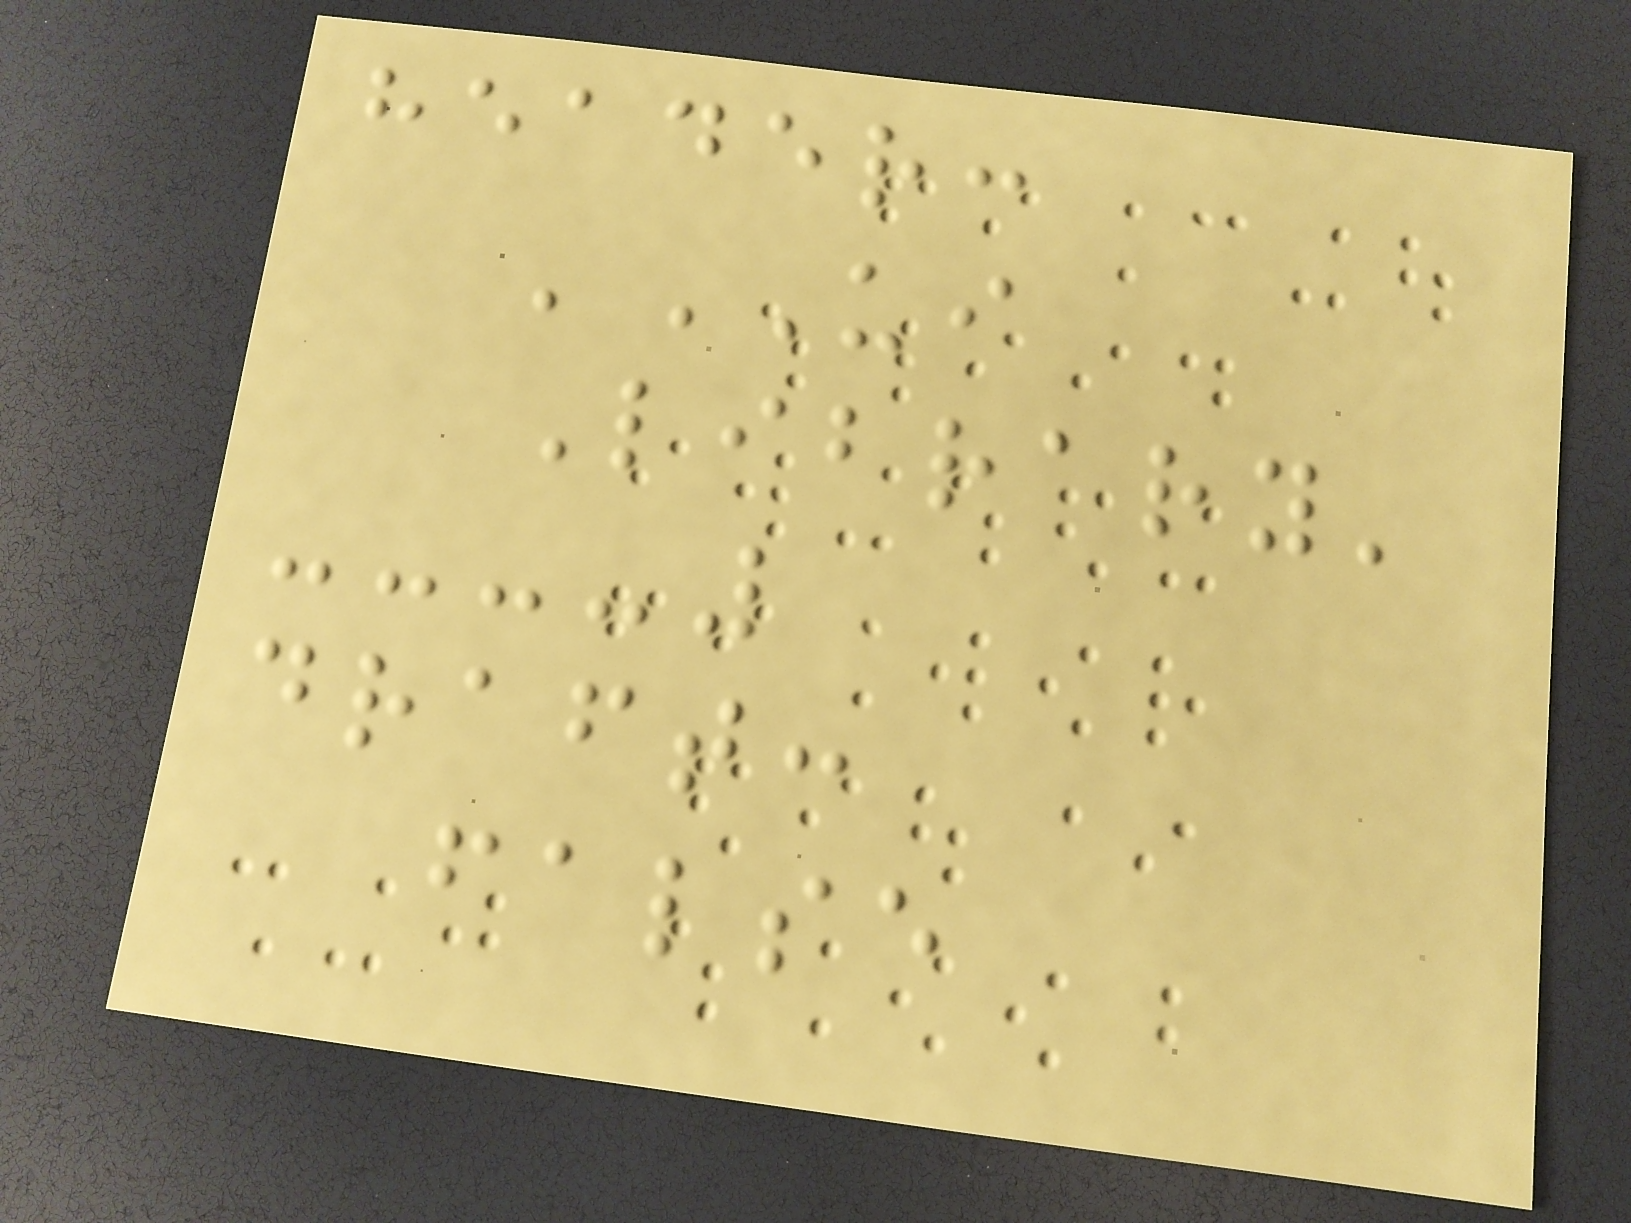header:
'UI
Library'
draft:
false
